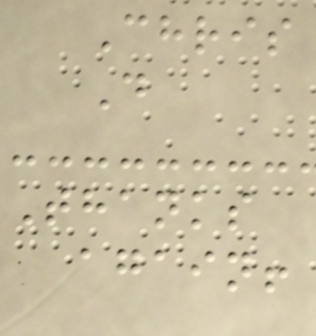Chris
D
Thanks
again!
